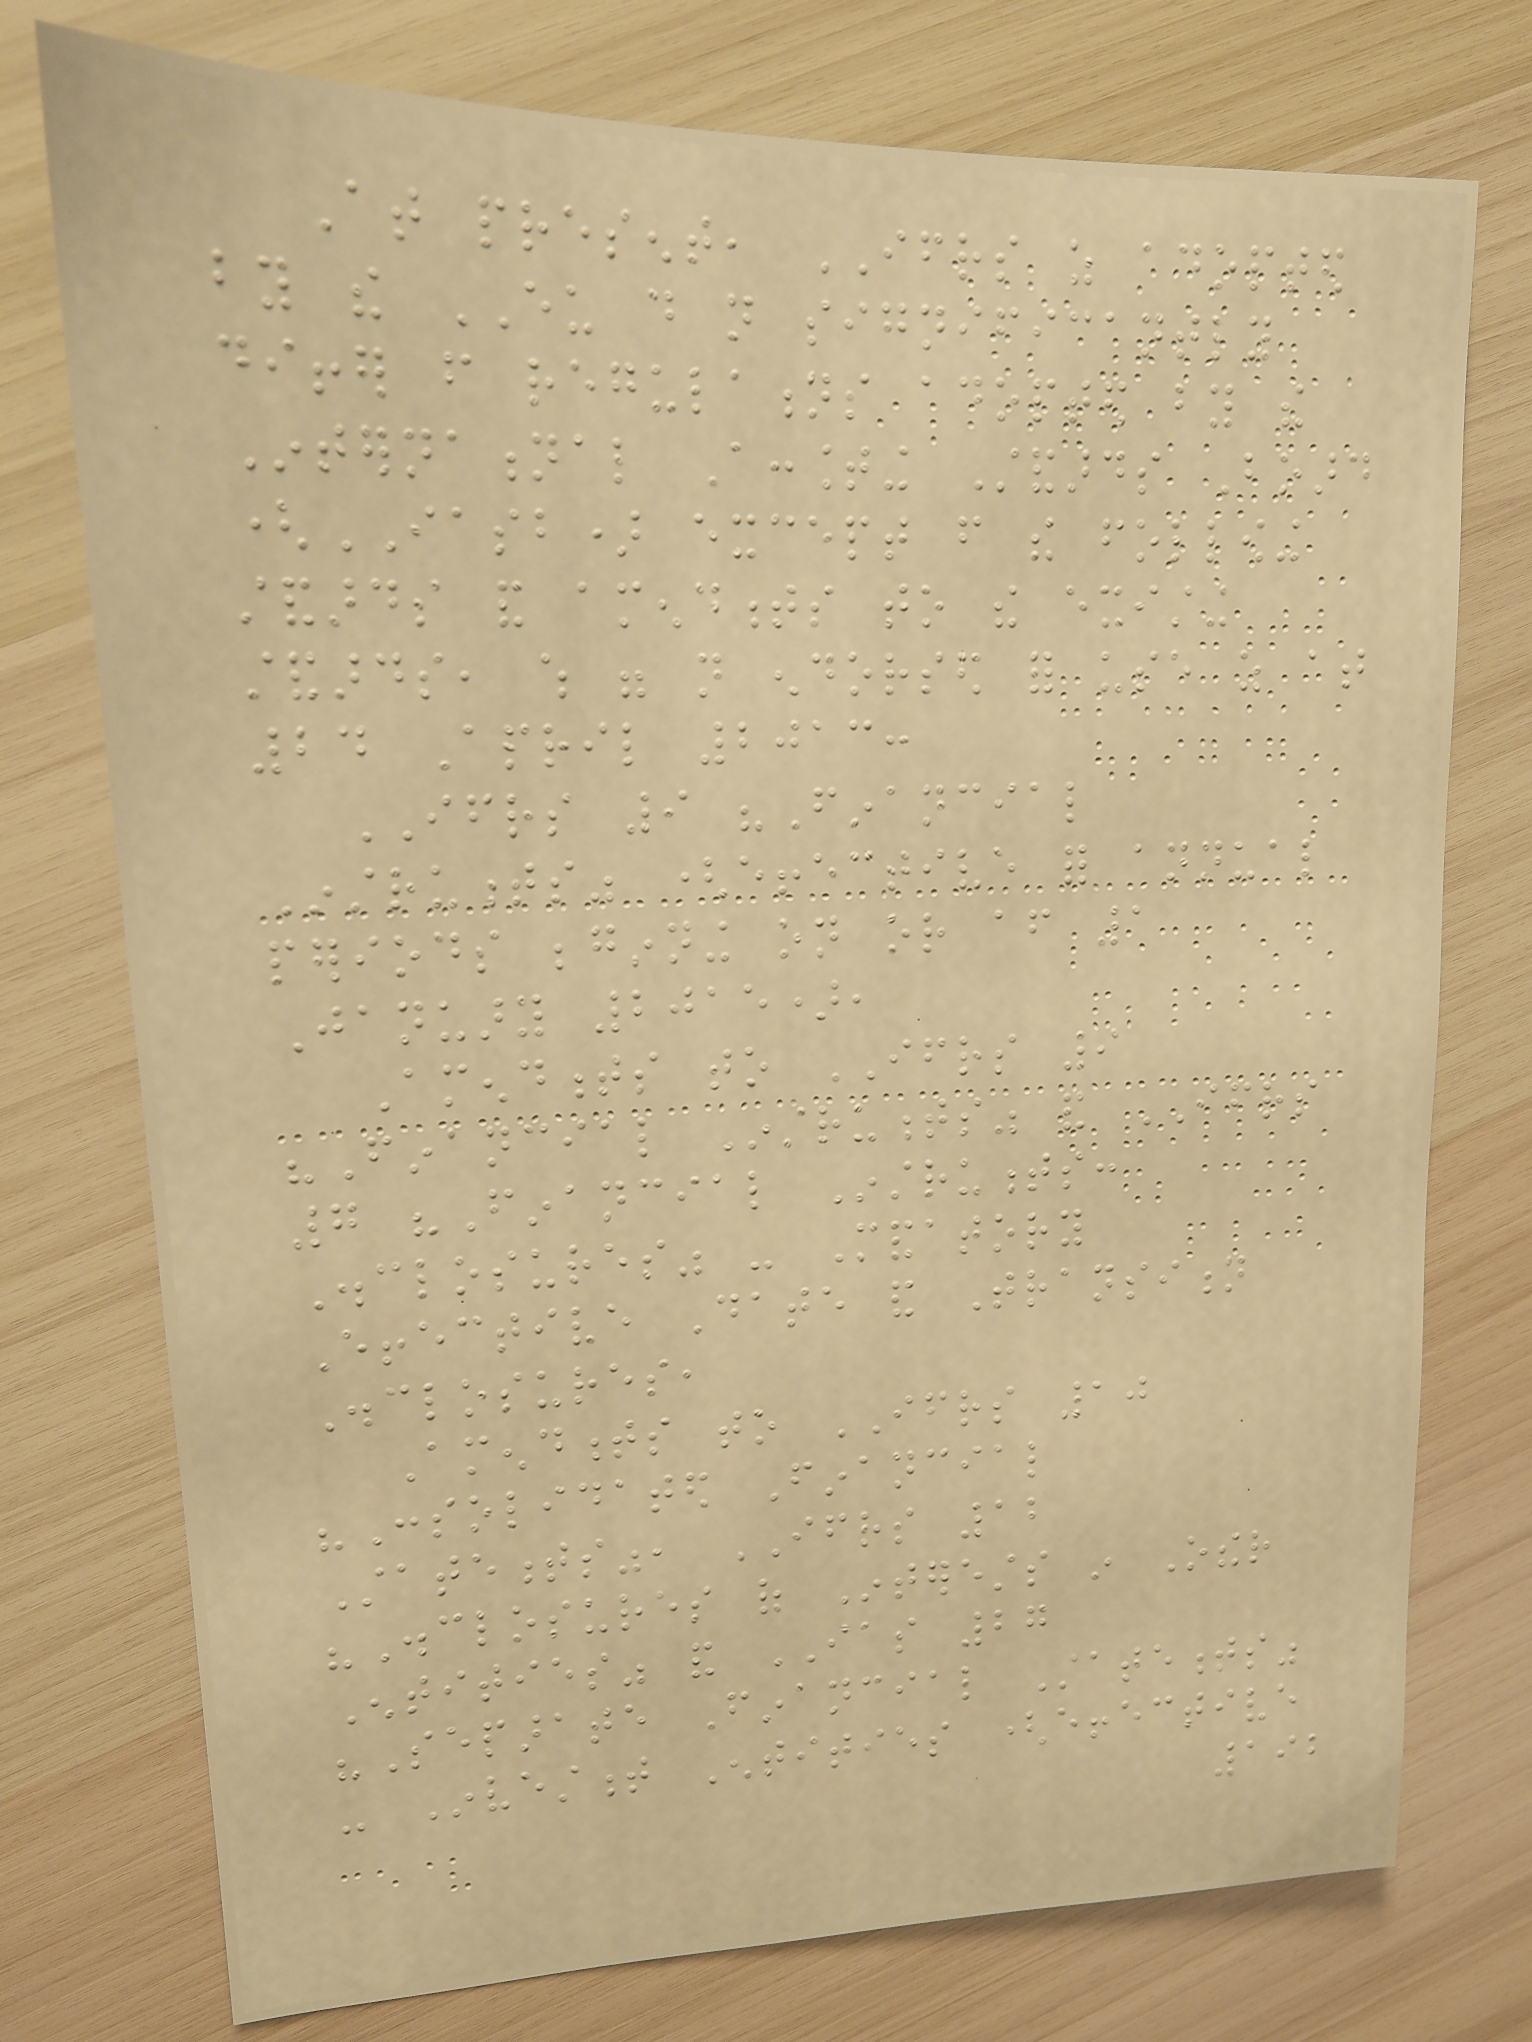At present, IFRS as adopted
by the EU do not significantly
differ from regulations adopted by the
International Accounting Standards Board
(IASB) except from the following
standards and amendments to the existing
standards, which were not endorsed for use as at
24 April 2013:
IFRS 9 "Financial
Instruments" (effective for annual
periods beginning on or after 1
January 2015),
Amendments to IFRS 9
"Financial Instruments" and IFRS
7 "Financial Instruments:
Disclosures" - Mandatory
Effective Date and Transition
Disclosures,
Amendments to IFRS 10
"Consolidated Financial
Statements", IFRS 12
"Disclosures of Interests in Other
Entities" and IAS 27
"Separate Financial Statements"
- Investment Entities (effective
192
